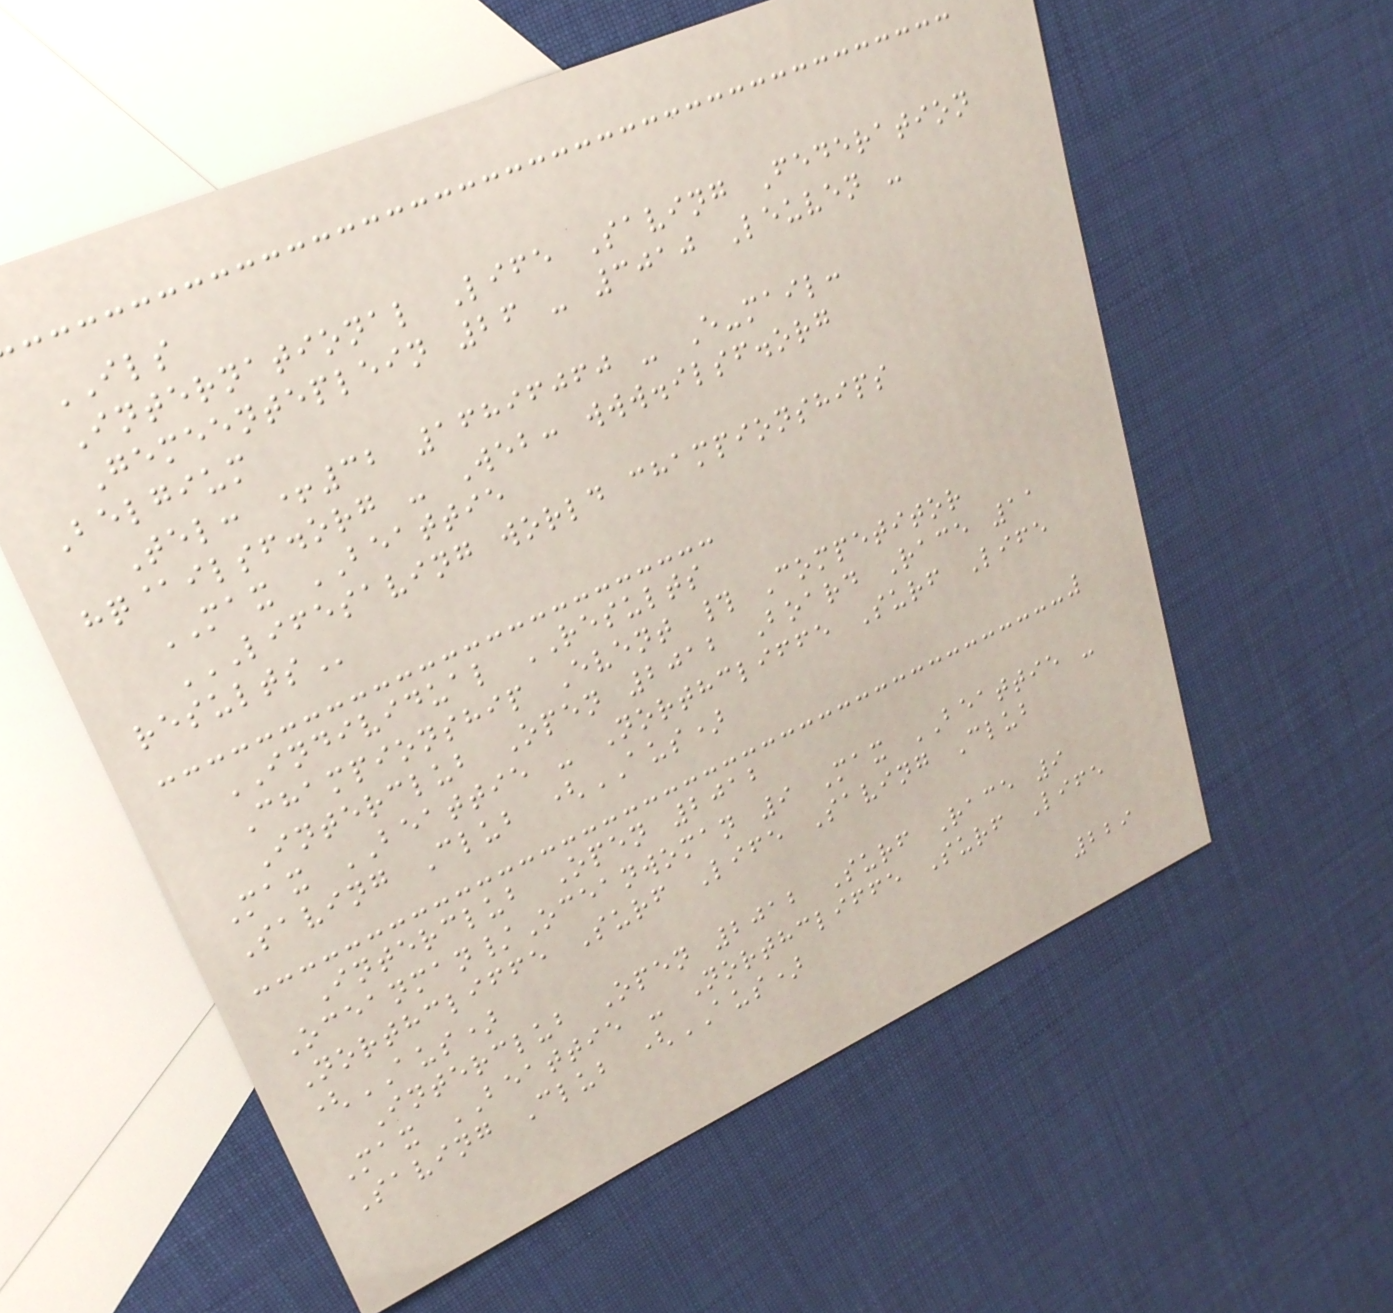ILS
International Life Saving Federation
Gemeenteplein 26 - 3010 Leuven -
Belgium
Tel: +32 16896060 - E-mail:
hq@ilsf.org - Web: www.ilsf.org
MAX BEATTIE
LIFESAVING WORLD CHAMPIONSHIPS
RESULTS
INDIVIDUAL RESULTS
Championship Event # Competitor
Interclub Open 2012 Board Race 11
Max BEATTIE - Northcliffe Surf Life
Saving Club (AUS)
Interclub Open 2012
Oceanman/Oceanwoman 9 Max BEATTIE -
Northcliffe Surf Life Saving Club
(AUS)
Interclub Open 2012 Surf Race 9
Max BEATTIE - Northcliffe Surf Life
Saving Club (AUS)
229
